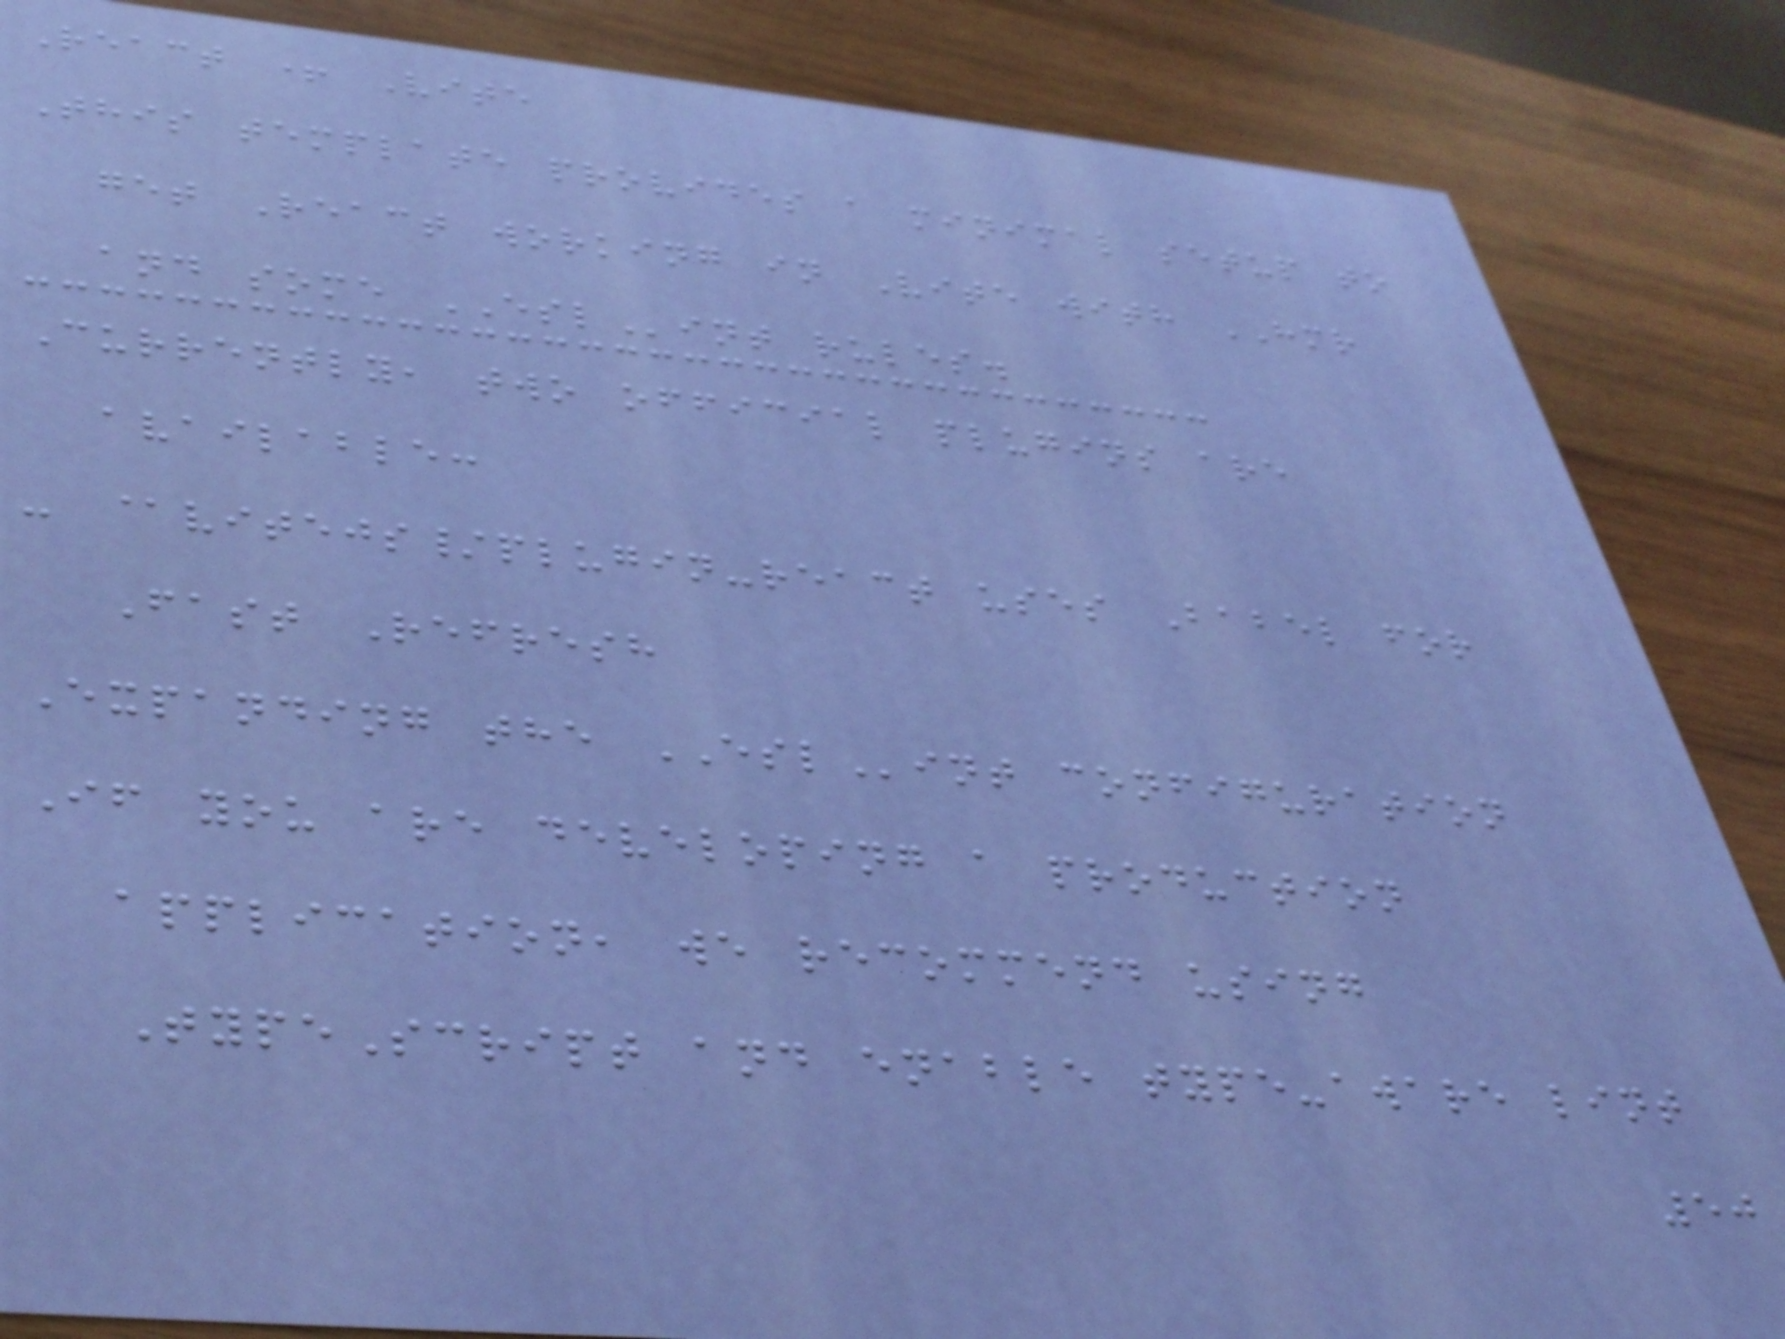React + Vite
This template provides a minimal setup to
get React working in Vite with HMR
and some ESLint rules.
Currently, two official plugins are
available:
- @vitejs/plugin-react uses Babel for
Fast Refresh
Expanding the ESLint configuration
If you are developing a production
application, we recommend using
TypeScript and enable type-aware lint
50
